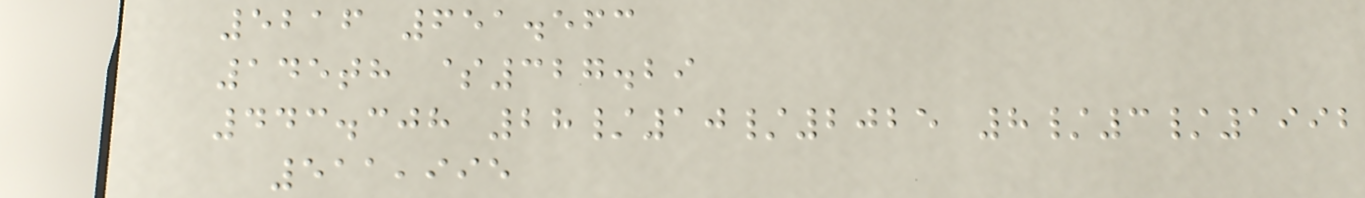5216 651.563
145th $327.29
443.308 28/10/2025 8/3/1992
511,995
